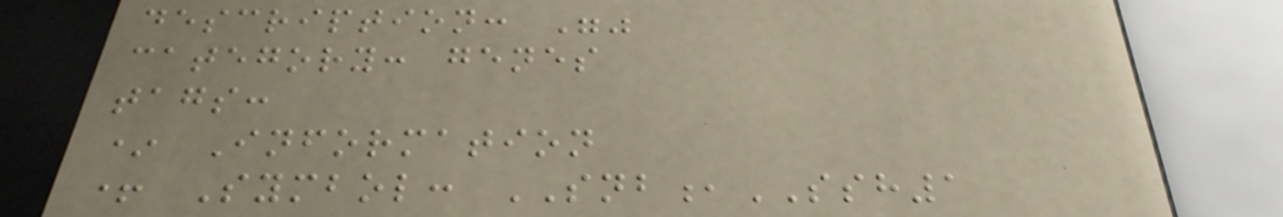description: ""
category: genes
tags:
* Information
+ Symbol: SNB,SSH1
